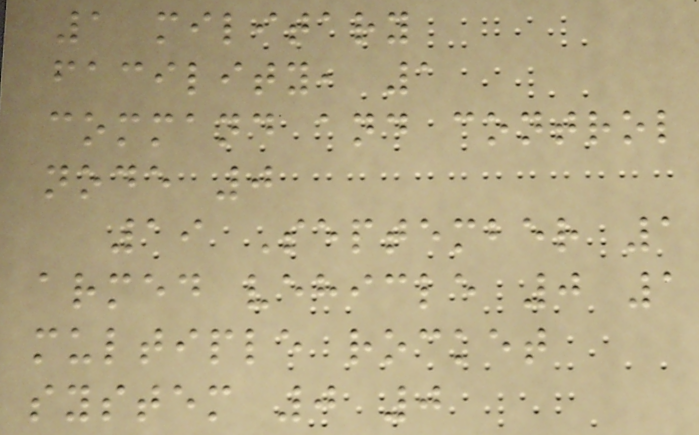1 military
facility, 1
command and control
node 0
19 September 1
armed vehicle 0 1
multiple rocket
system 0 0
